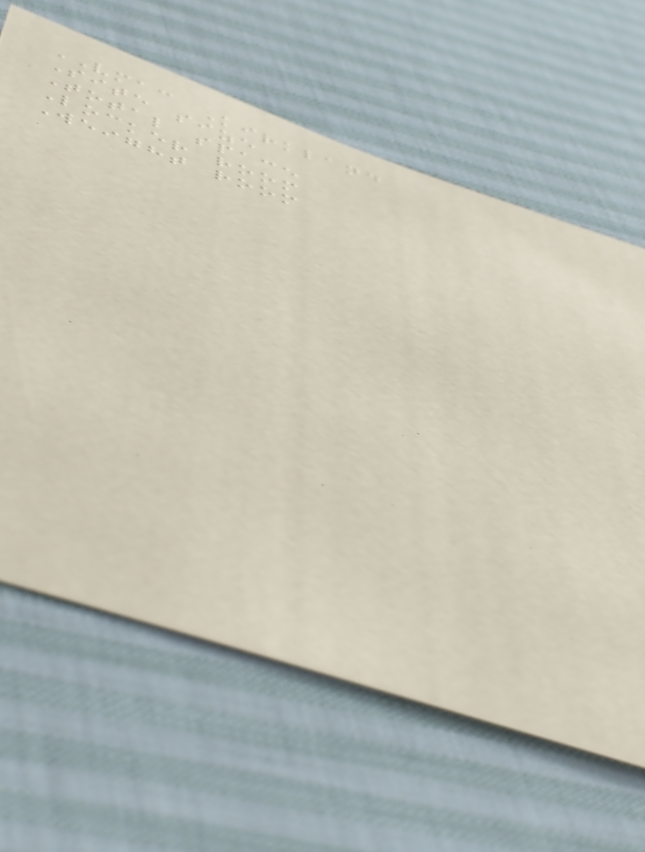VMAC Kirkland
Site size
Total space
Locker room
Weight room
